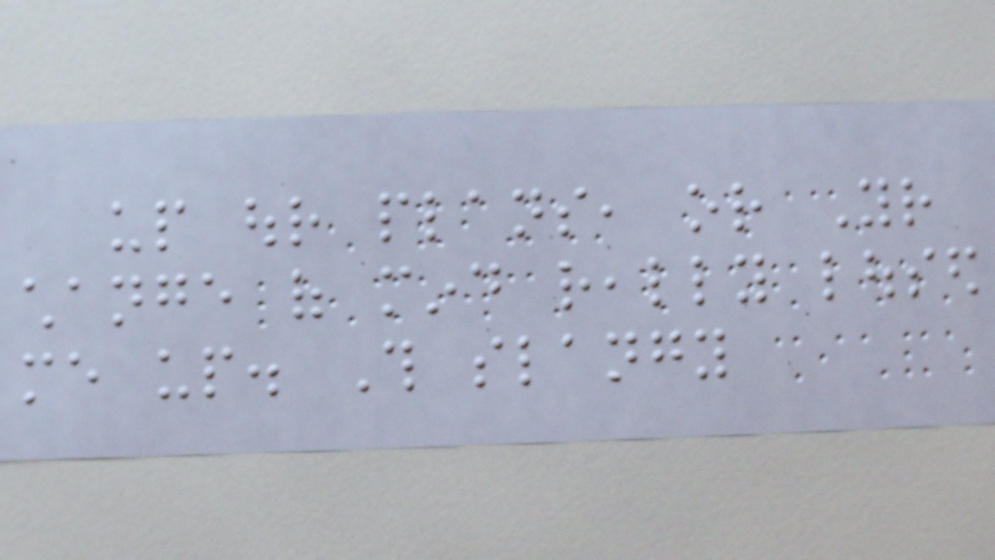up our plans, or Your
change of mind really loused
me up. This slangy
